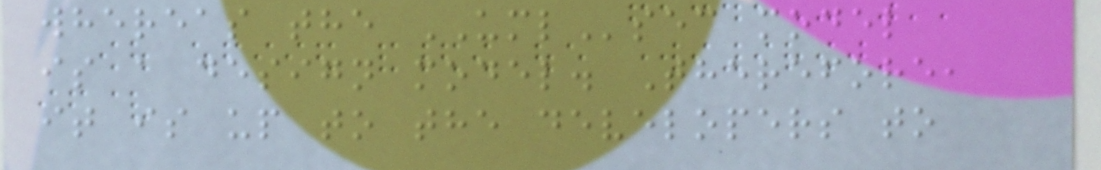whereas the UMLsec model
is a design model. Therefore,
it is up to the developers to
